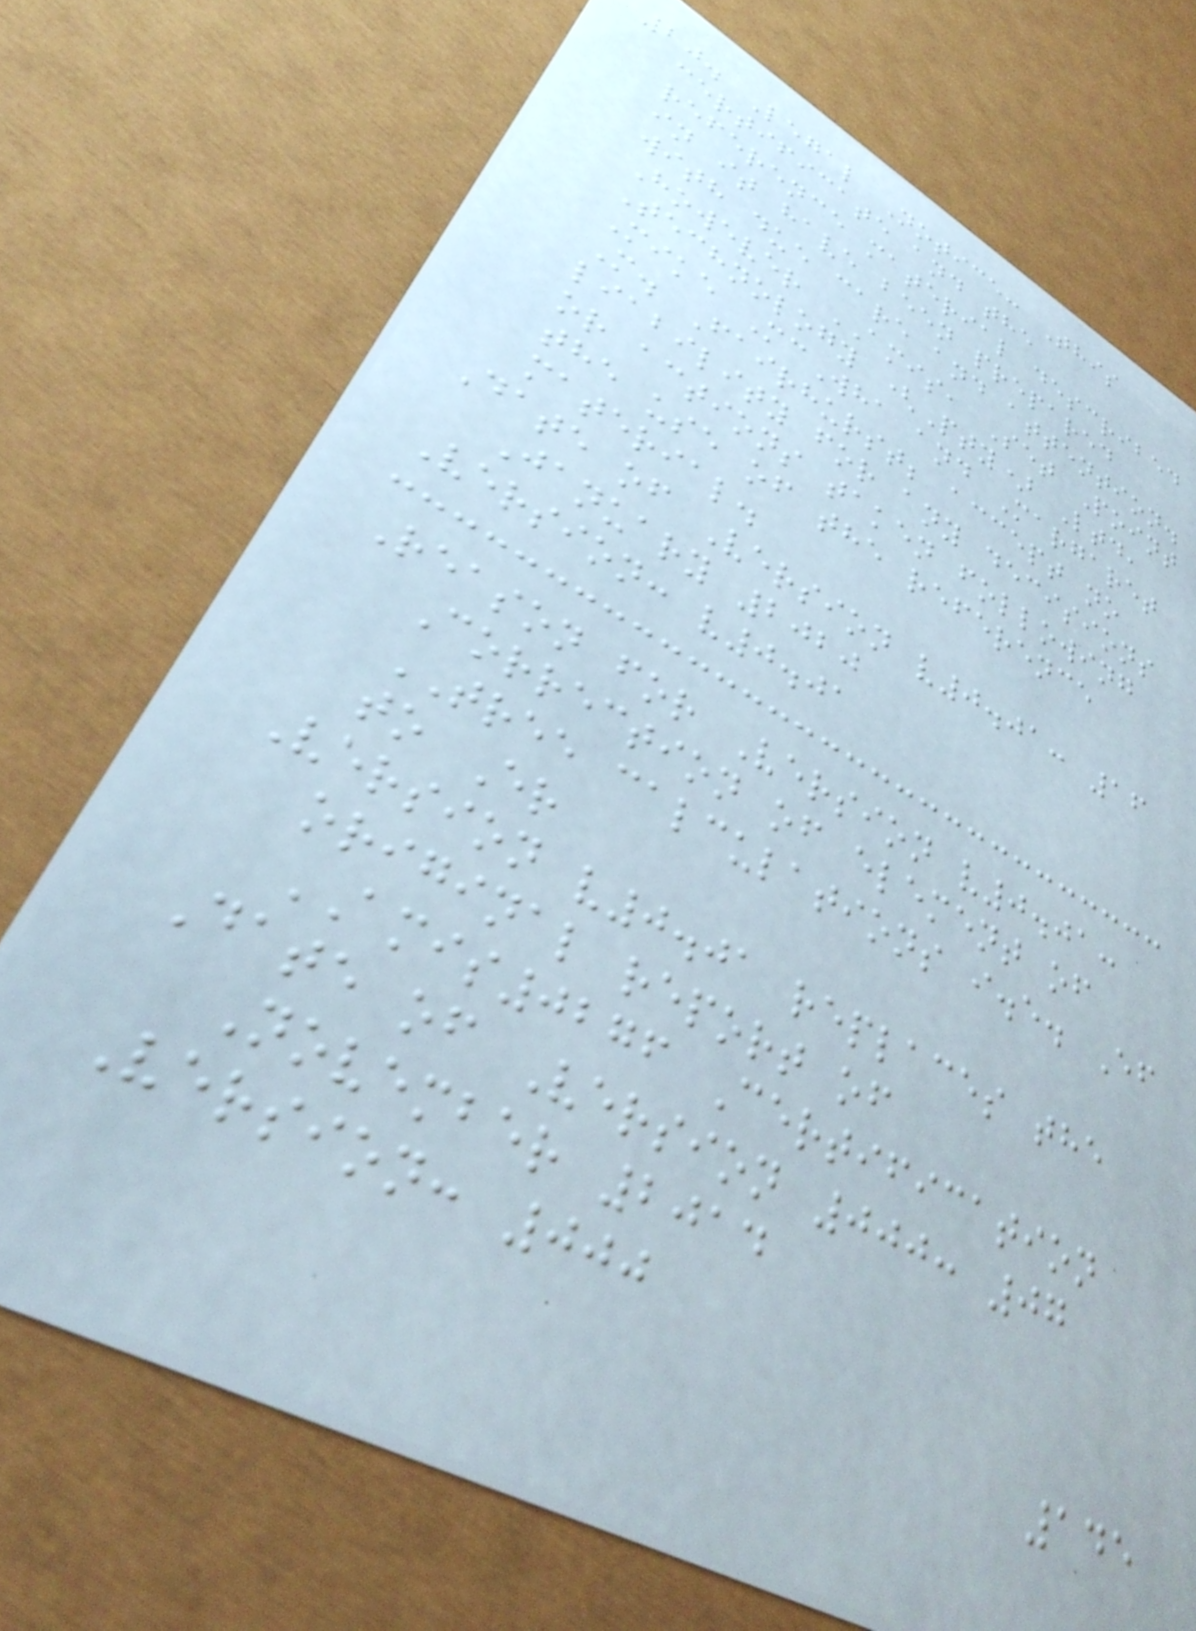20. Legal Notice: This
certificate and the
reference material described
in it have been prepared
with due care and attention.
However AMIS, Set Point
Technology (Pty) Ltd,
Mike McWha and Margaret
M. Fairhurst; accept no
liability for any decisions
or actions taken following
the use of the reference
material.
Date of Version v0.01: 16
January 2020
Version: v0.01
Reason for Version v0.01:
Correction of element of
TREE calculations i.e. Ef
to Er
Version v0.01 replaces the
original report of
AMIS0276 Certification
Date of Version 000: 07
November 2014
Version: 000
145
